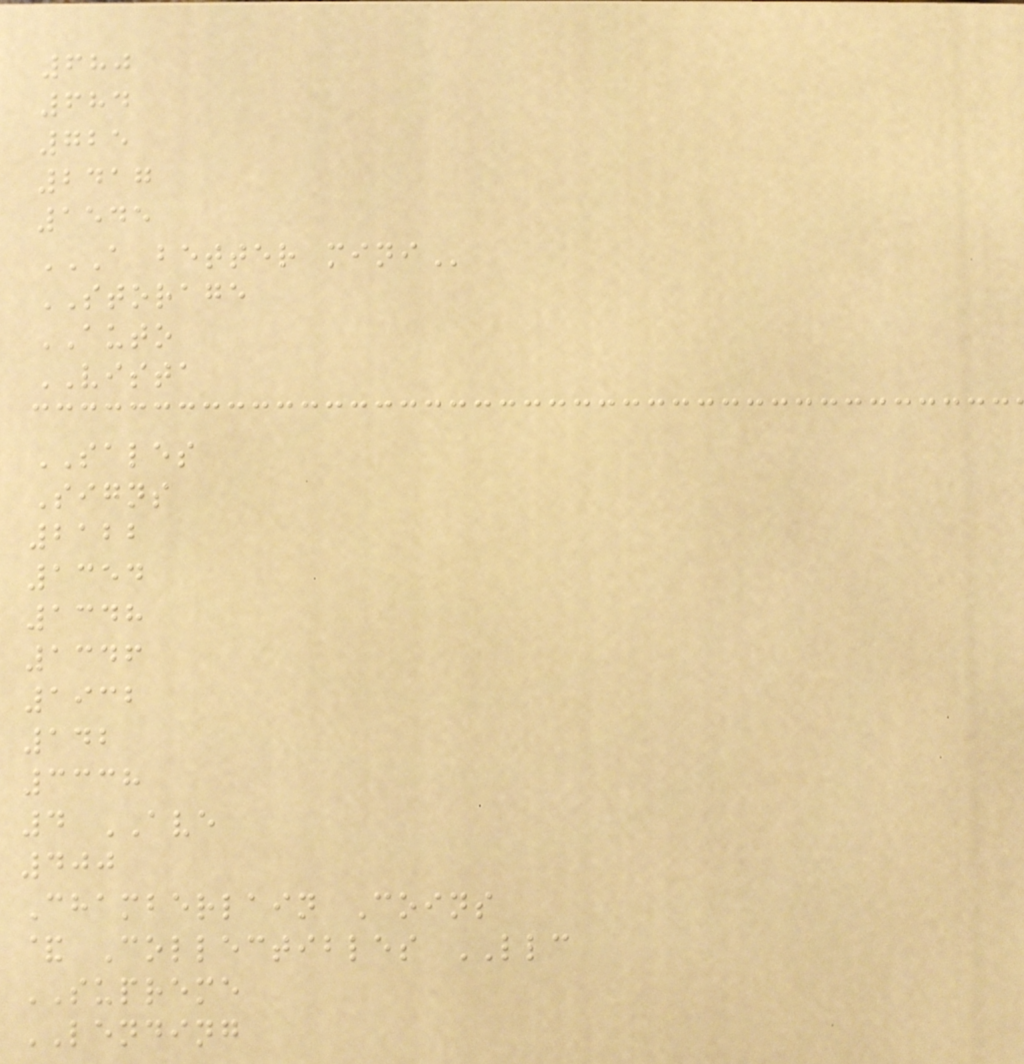680
684
725
2417
1545
A BETTER MINI
STORAGE
AUTO
VISTA
SALES
Signs
2122
1354
1348
1346
1932
142
3338
4 AVE
400
Chamberlain Coins
& Collectibles LLC
SUPREME
LENDING
